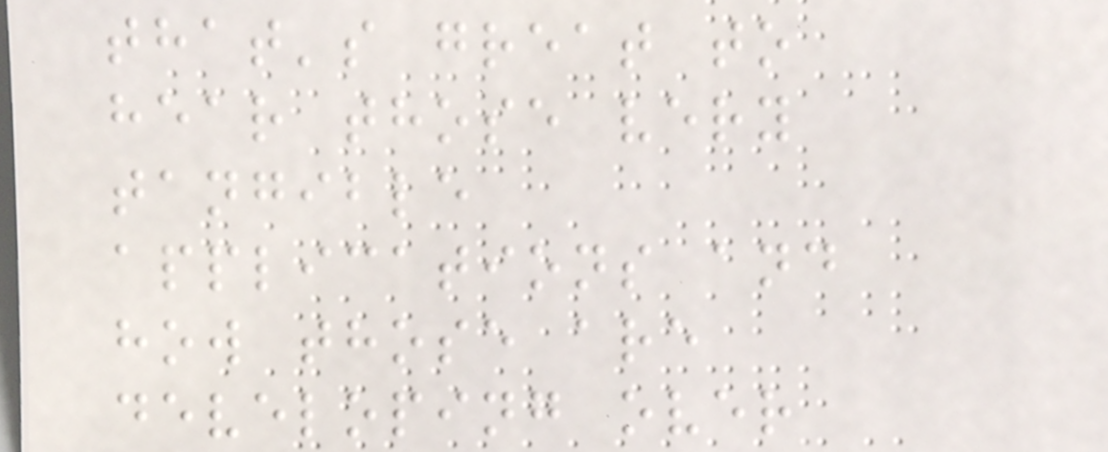that's great to
hear those very
tangible
applications and
how those are
developing over
